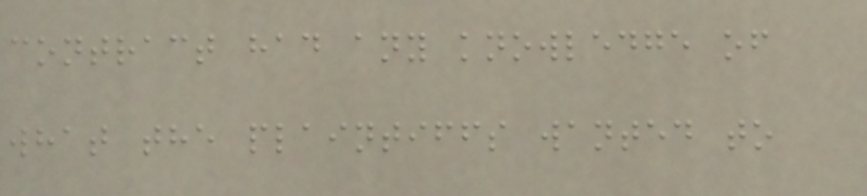contract had any knowledge of
what the plaintiffs wanted to
